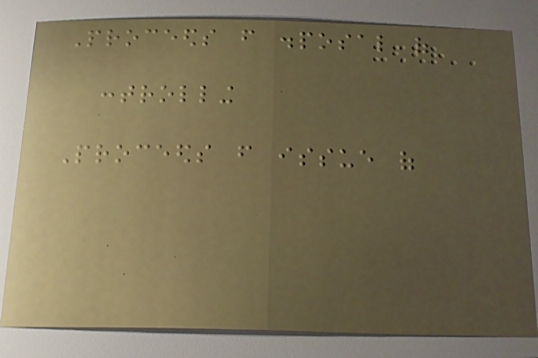Proceeds from disposal of
controlling
Proceeds from issue of
